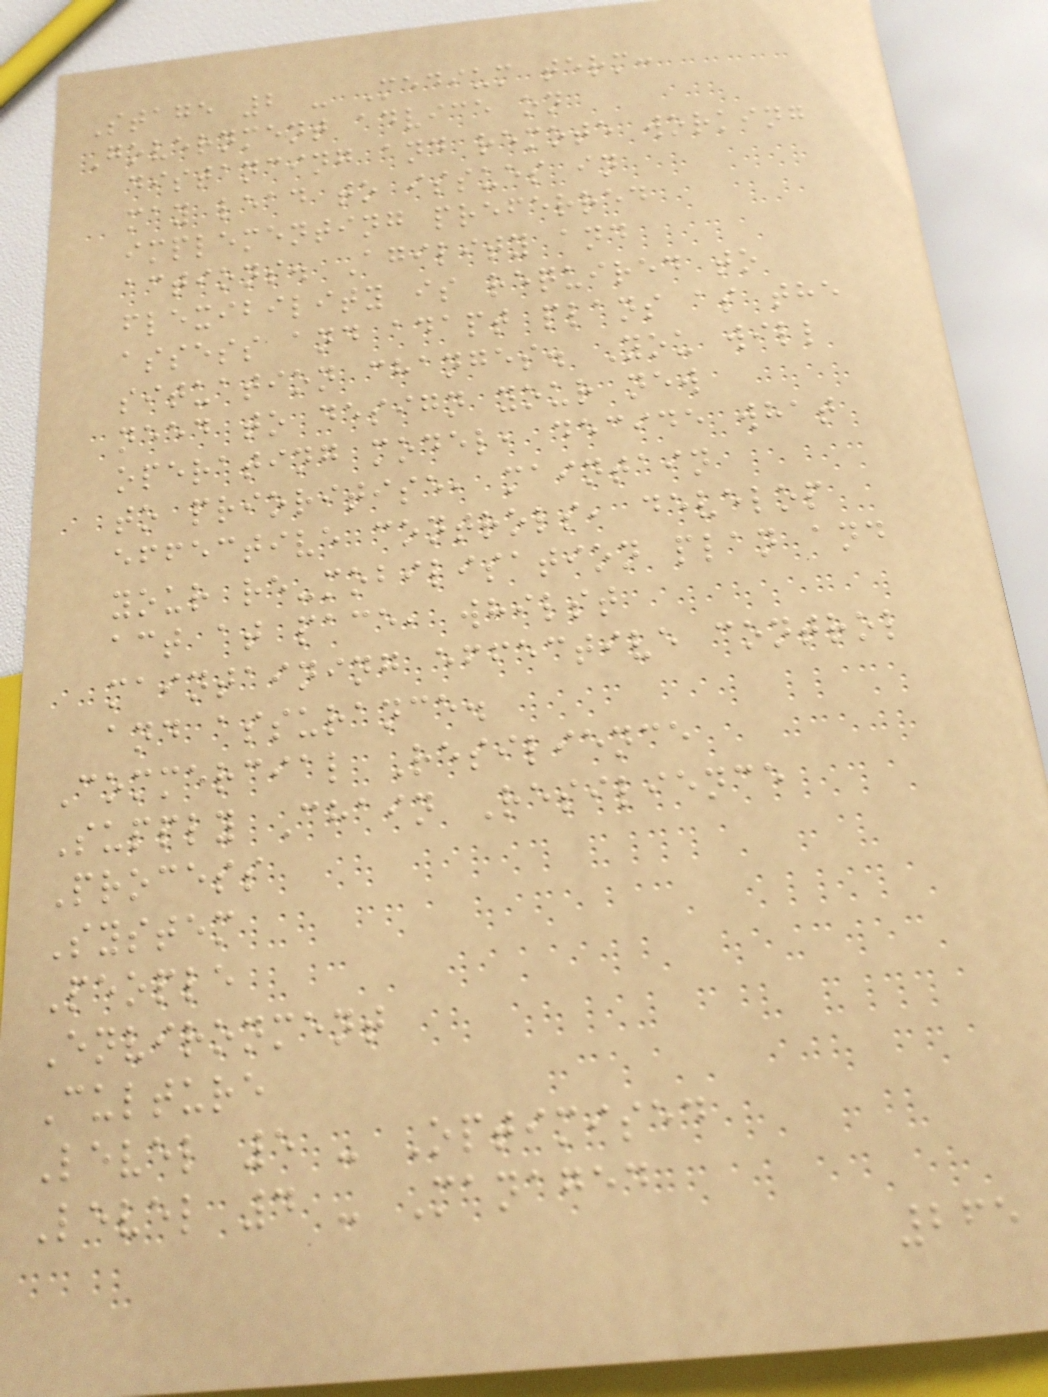Stage 2 - Medium term:
Government advice on
distancing and remote working
may lead to issues in
implementing preferred
actions. Agility and
flexibility is required to
assess and adapt plans as the
situation changes. You will
need to design your new
operating model, decide what
to prioritise, maintain
effective controls, develop
your re-mobilisation plan and
act at pace, whilst
maintaining effective control
and assurance.
Commercial Resilience
Supply Chain Resilience
Process
System
People
Environment
Culture
Level 5 - Optimised
Level 4 - Managed
265
